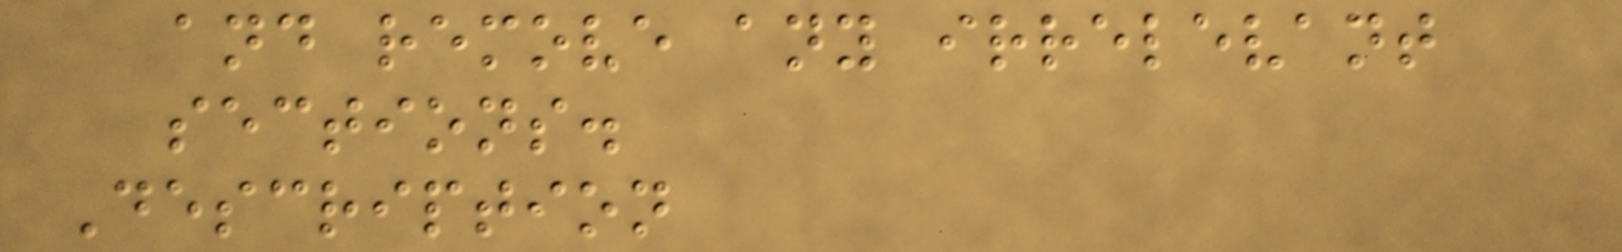and remove any irrelevant
sections.
Description
